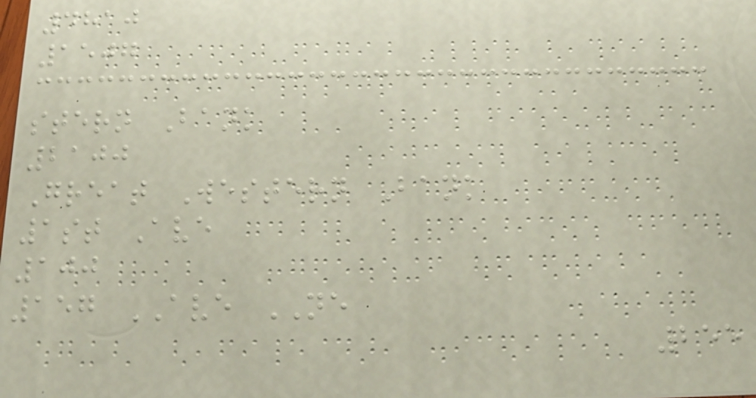4810
1507
stern Bank
2100
Great Western Bank
1st Ave
100
157 AVE NE
255
